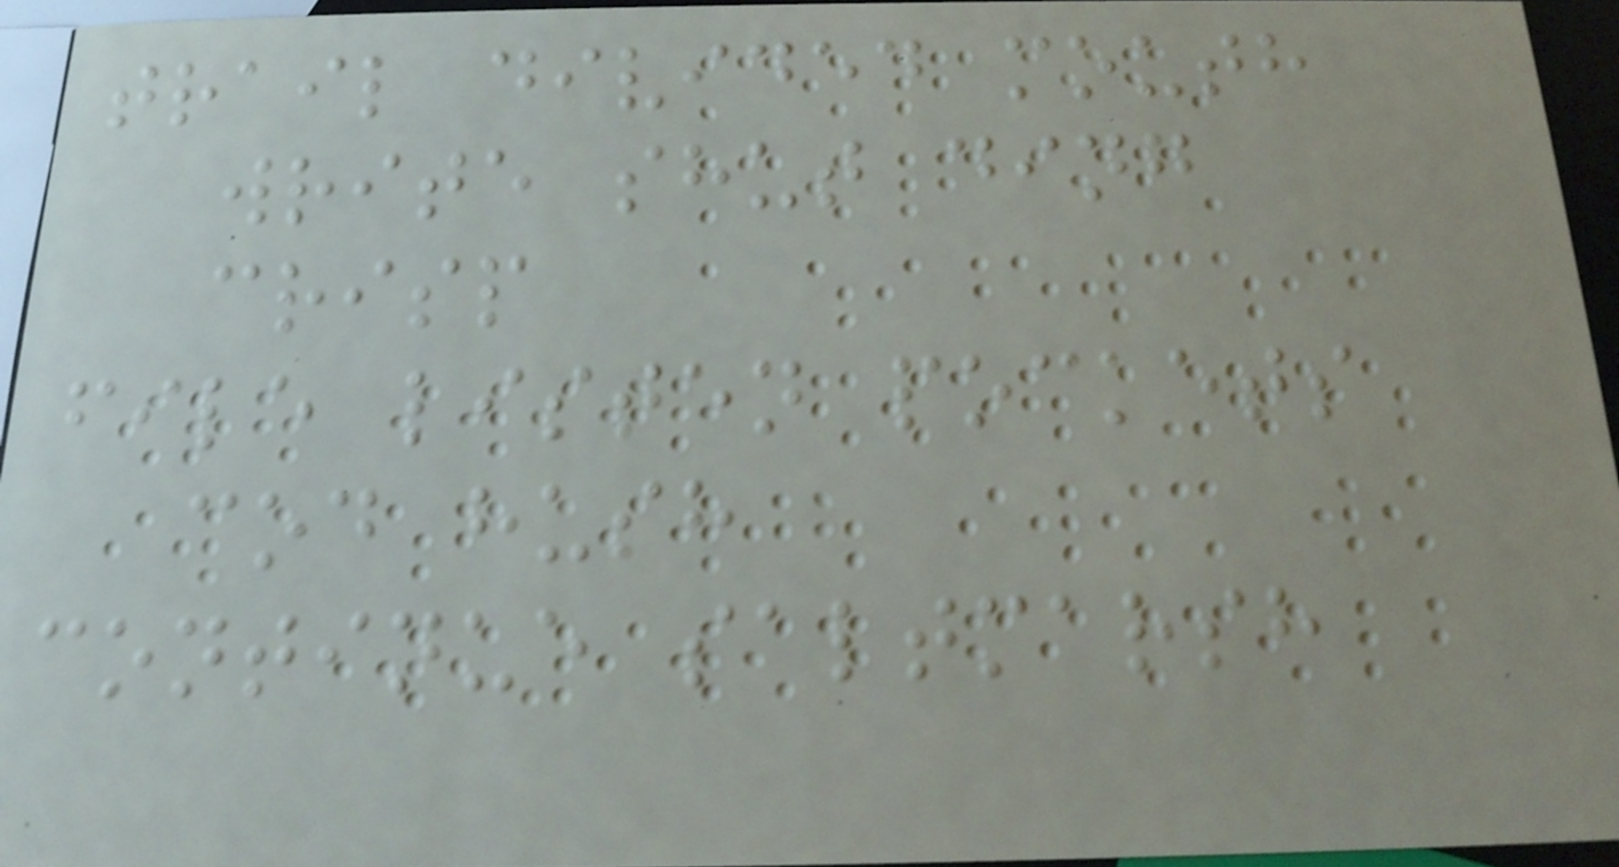trail divided mouth
write shut ding
crisp
file listen pockets
cod hush
continue saltmarsh
